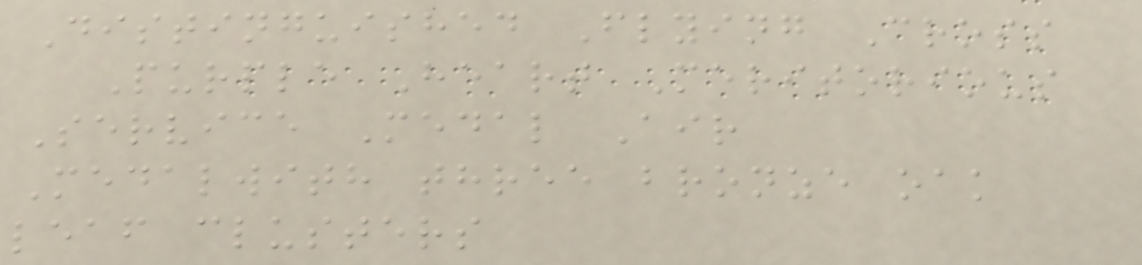Distinguished Flying Cross
Purple Heart Meritorious
Service Medal Air
Medalwith three bronze oak
leaf clusters
